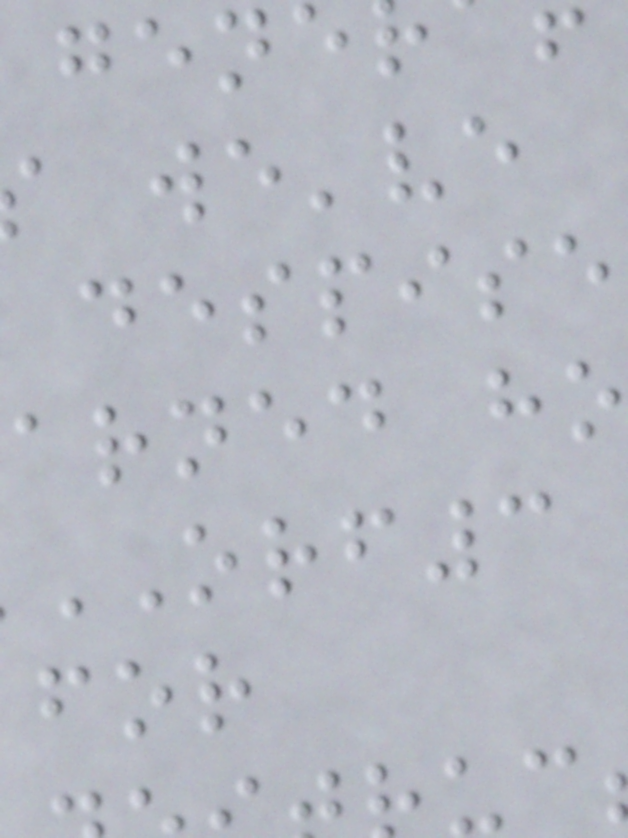arned ho
ORF3
